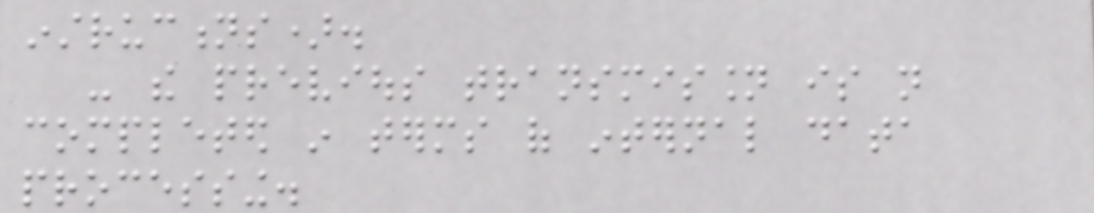instructions).
- the previous transmission is not
completed in terms of internal data
processing.
